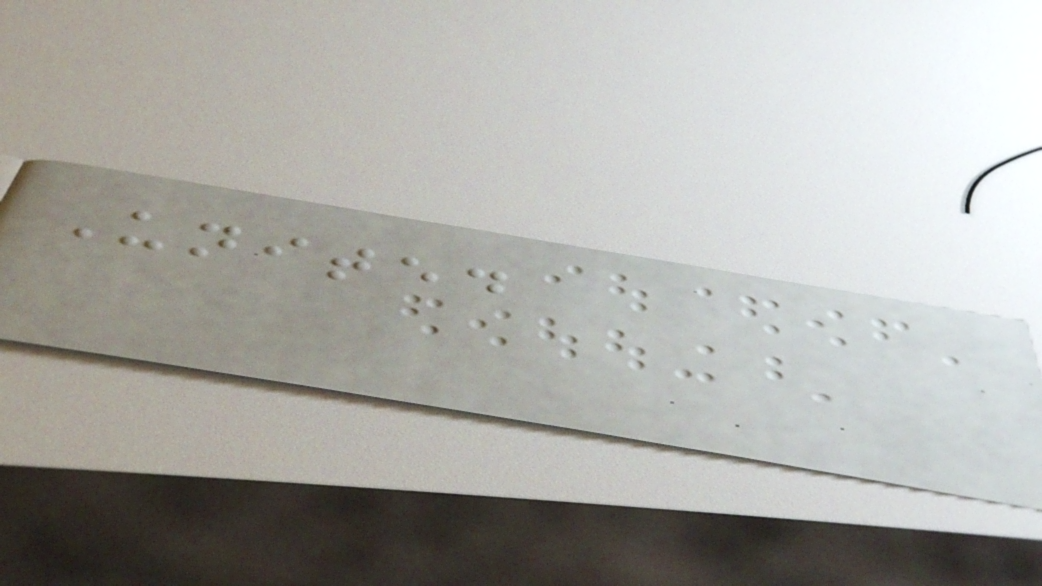United
